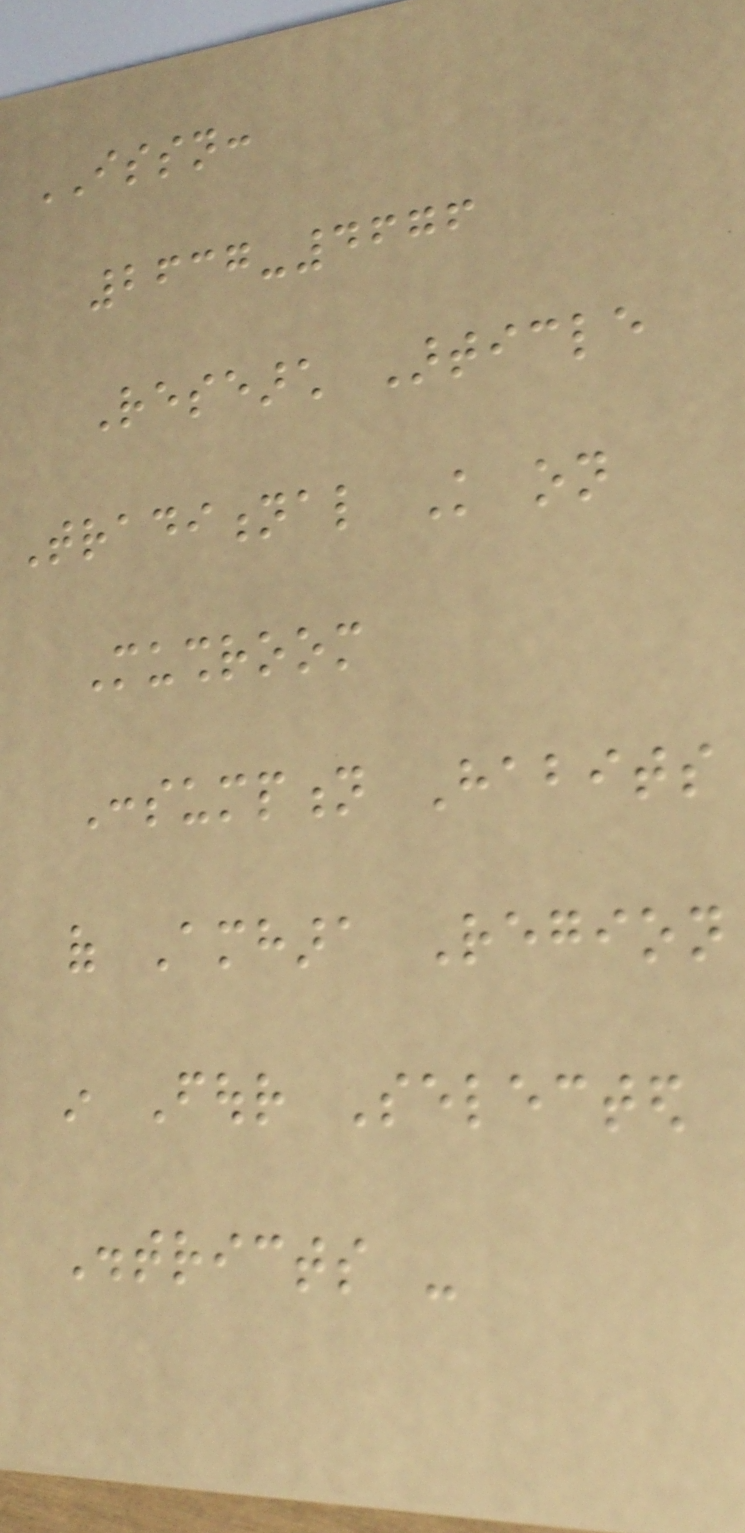ISSN:
2637-4676
Research Article
Traditional Knowledge on
Mushroom
Consumption Habits
of Amhara Region
in Four Selected
Districts -
